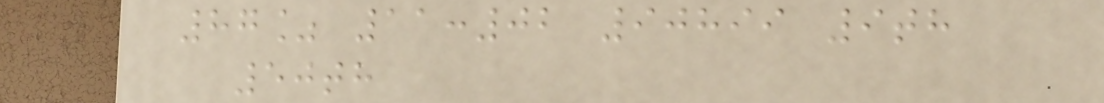87% 11:02 90899 9th
50th
